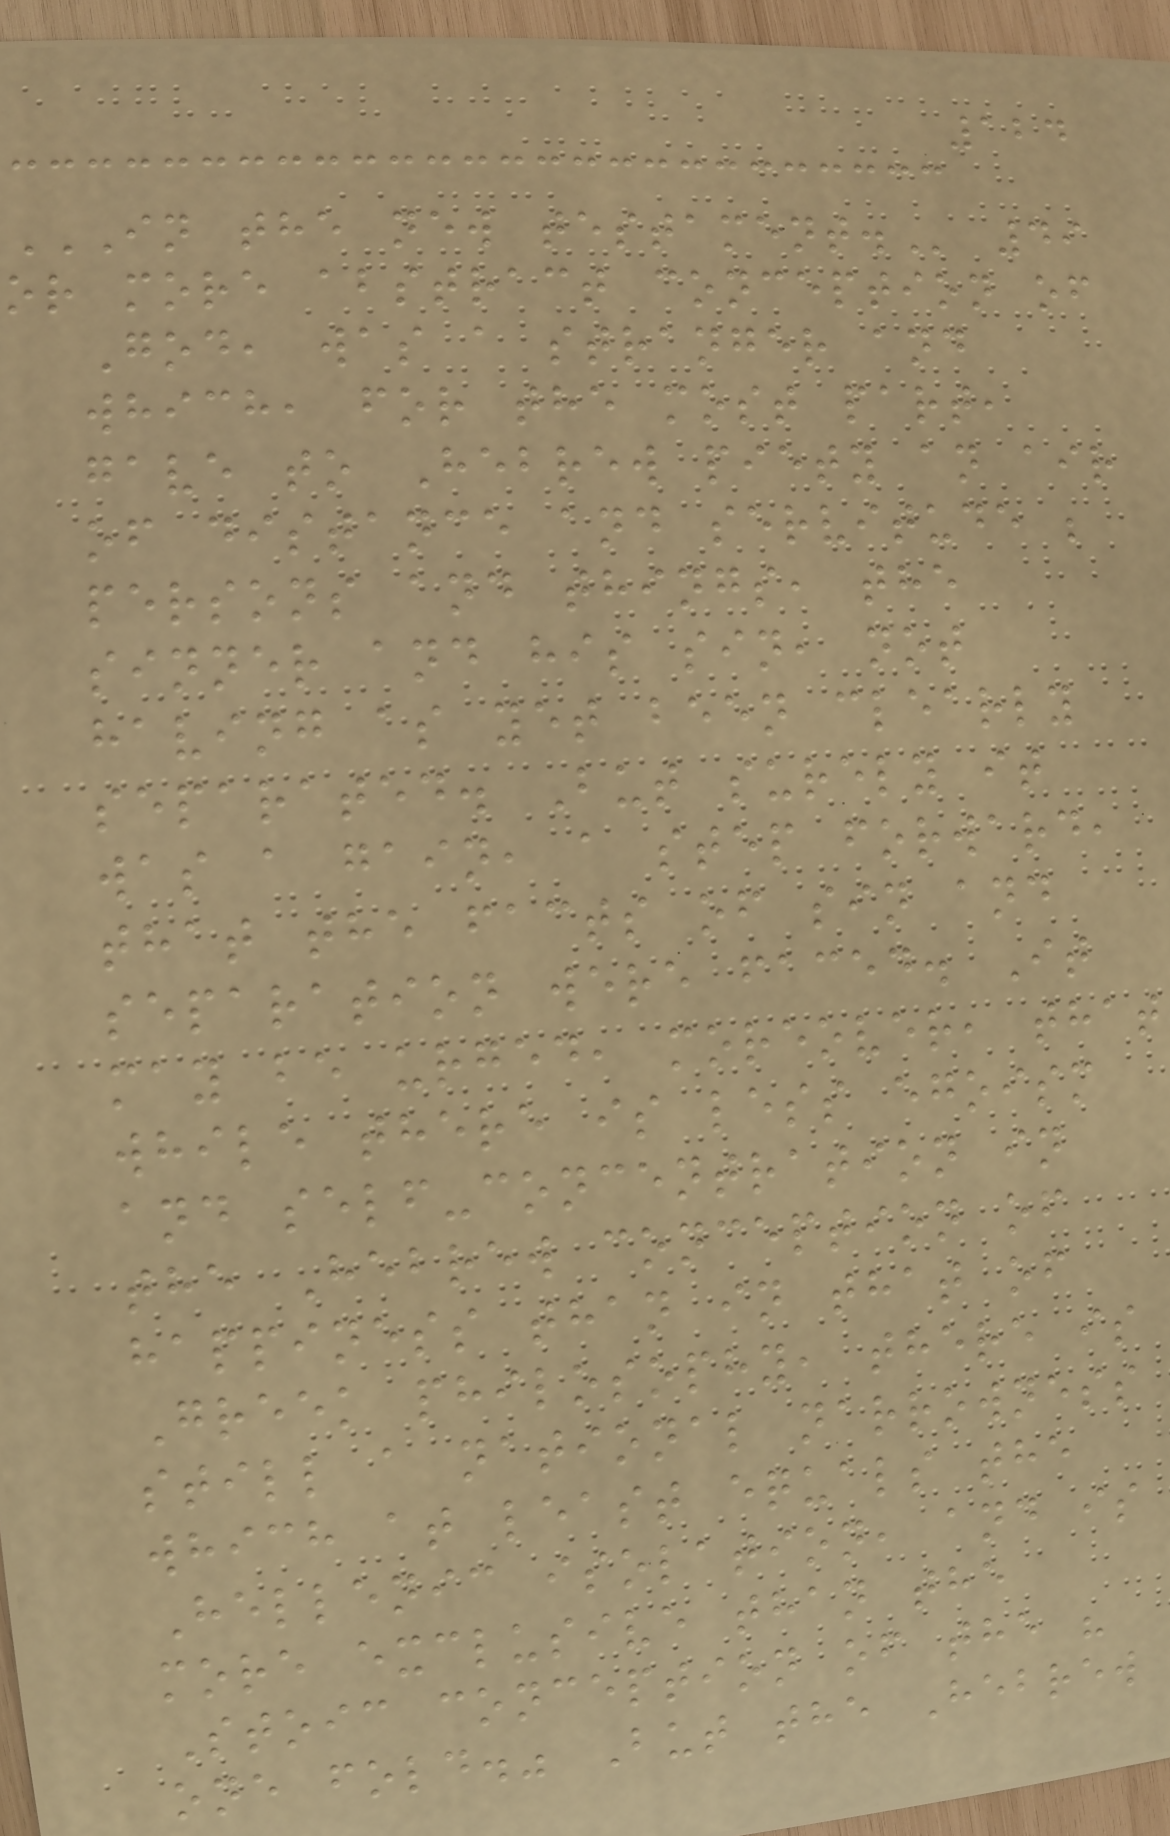124
IN THE NEW TESTAMENT. 49
or more abstract conception of
God, was a stranger and
which, for the most part,
gave to Hebrew piety an air
of distance and servitude ;
persons and things, the
sinner and his sin, not
having as yet been clearly
separated. But surely it
was a gain, a step forward,
that the facts of sin and
separation were faced. It
may be urged, moreover, that
while there is less egoism
and self-concentration in
the Hebrew conception of
happiness than in that of
Greek philosophy, there is
still a national narrowness
which at least equals the
Hellenic isolation, and is
more exclusive than the
Stoic conception of the "
one fold." But the Hebrew
